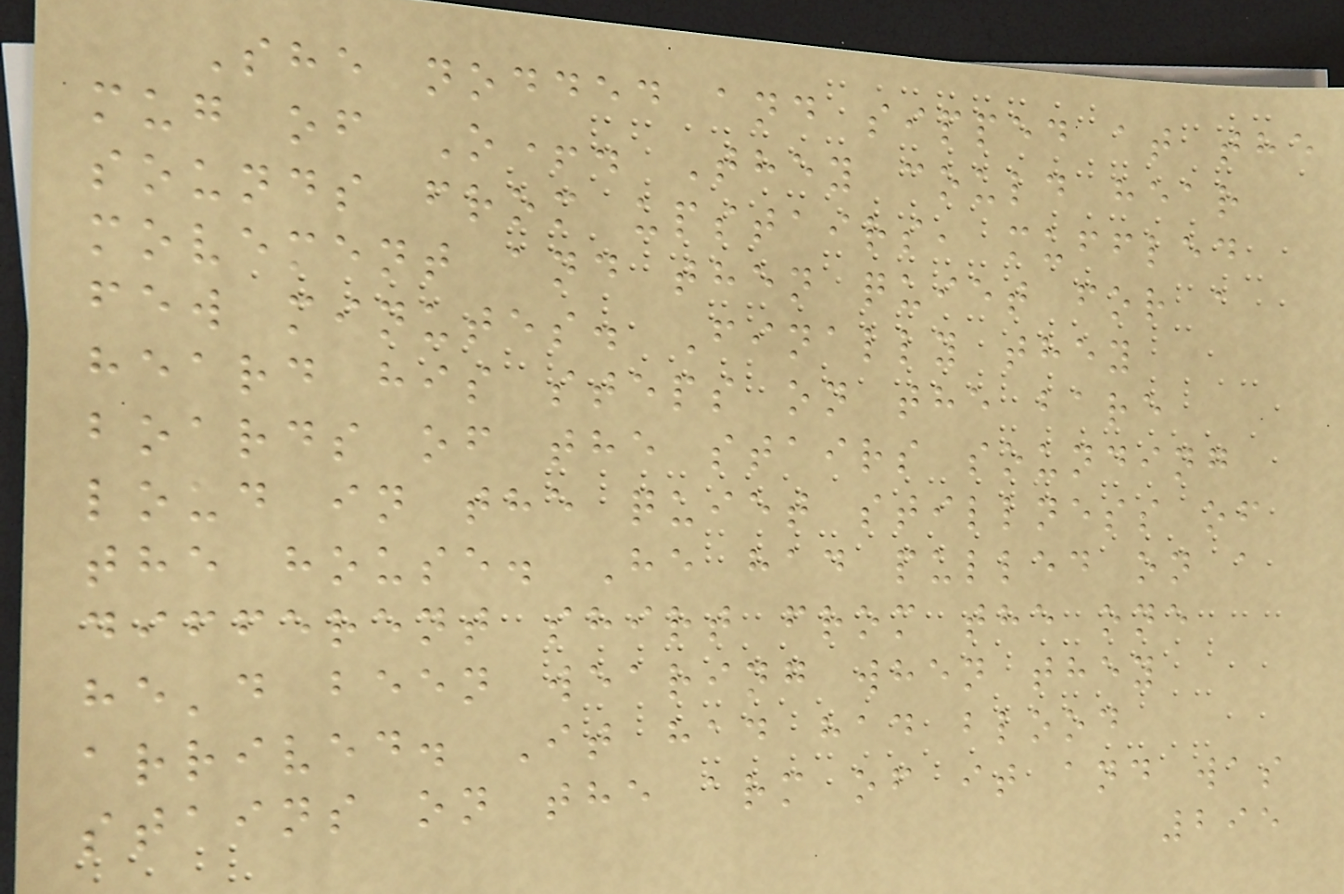She nodded and sipped at the
mug of O+. They could hear
sounds from upstairs, muffled
movement and then quiet for a
few minutes. Finally they
heard his steps on the bare
boards of the stairs sounding
loud in the quiet stillness of
the house. He had pulled on a
different shirt from the one
he'd been wearing when they
arrived. It had had blood
stains on the arm of it and was
295
